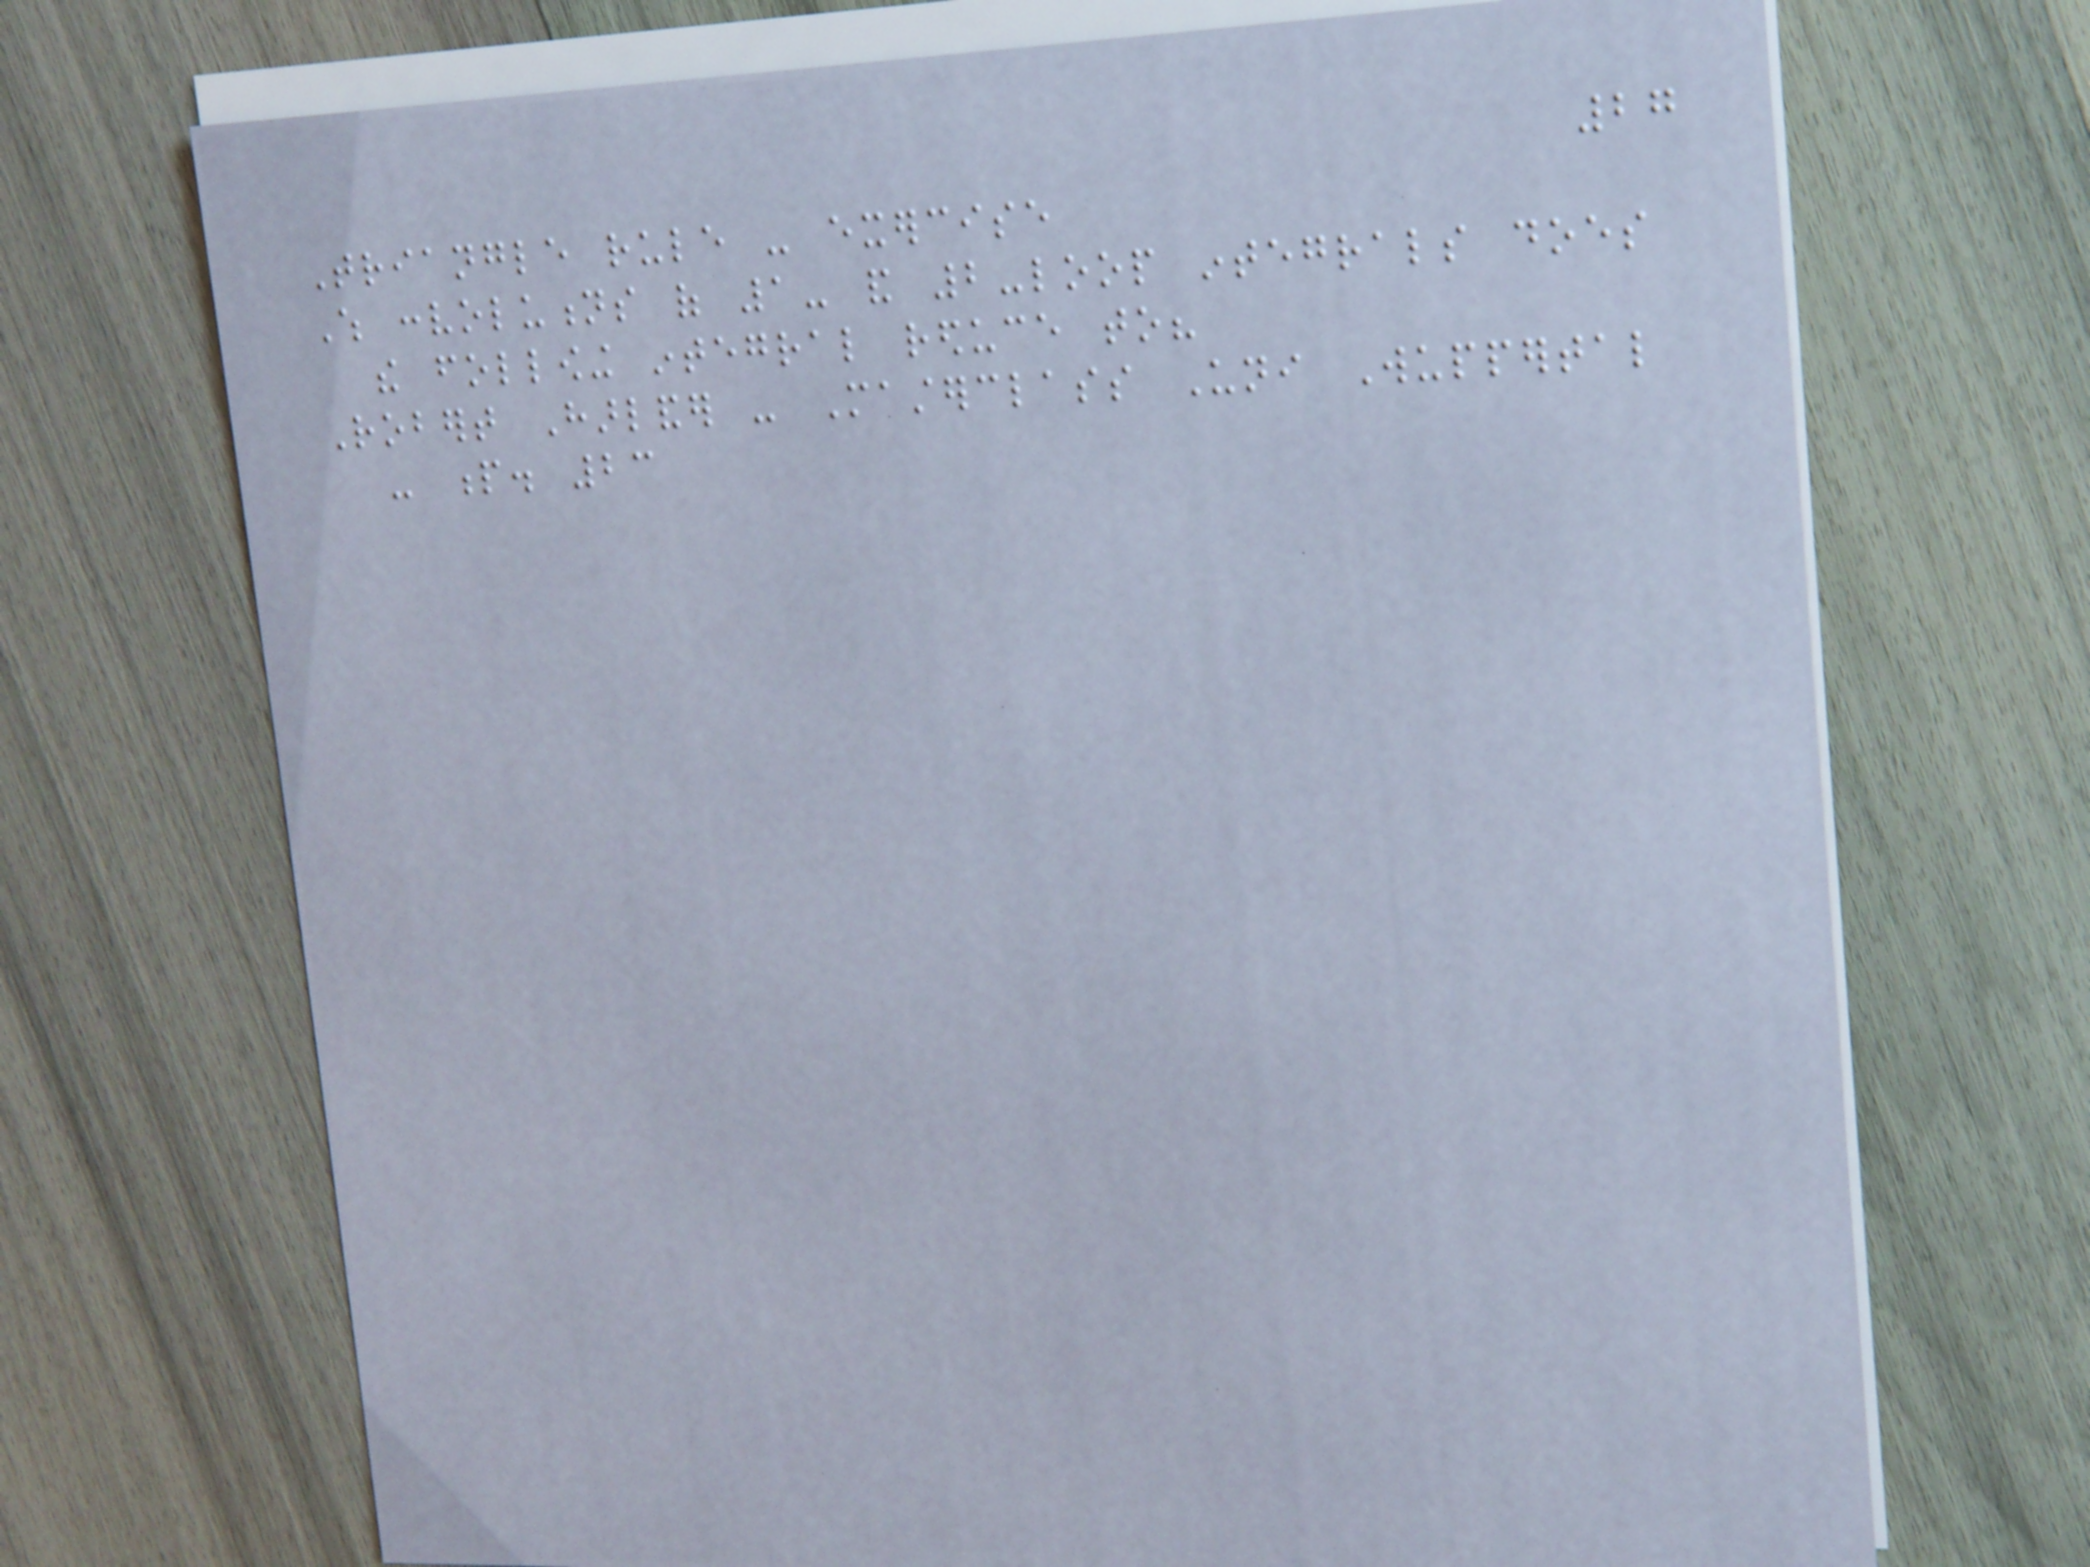27
Triangle rule - exercise
Which convolutions of 1- and 2-loop integrals does
the following integral reduce to?
Robert Harlander - Masterclass Uni Wuppertal
- p. 23
